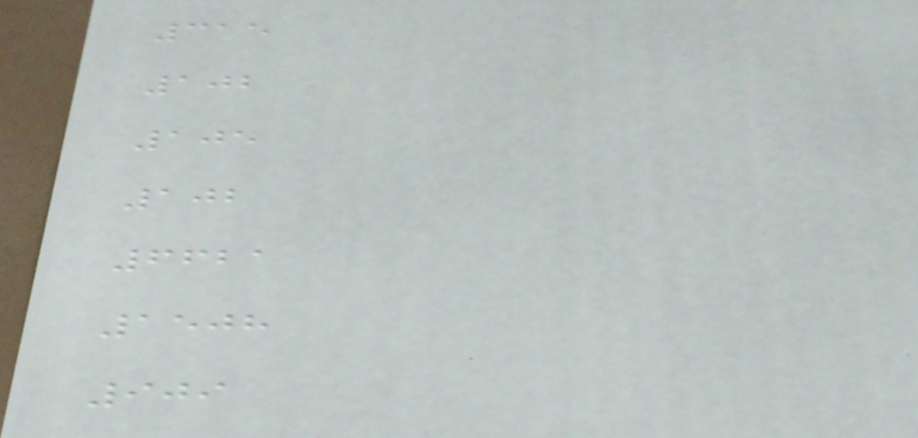315
102
105
102
6621
1508
909
